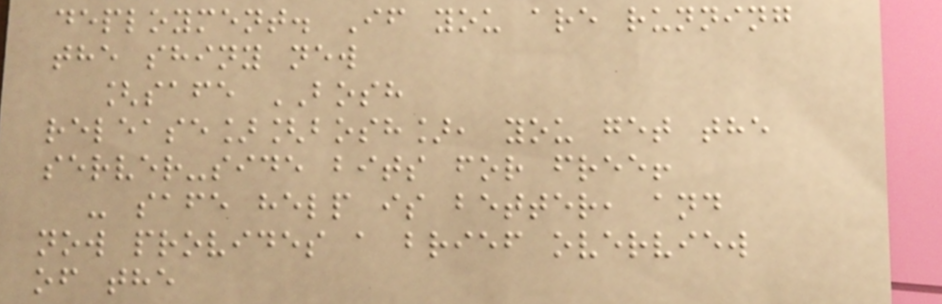deployment. If you are running
the shiny new
[safe BOSH
release][bosh], you get the
server-side bits for free!
- safe help is better, and
now provides a brief overview
of the
